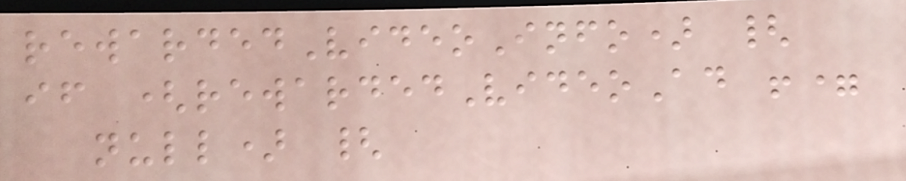rewardedVideoInfo) {
if (rewardedVideoAd !=
null) {
